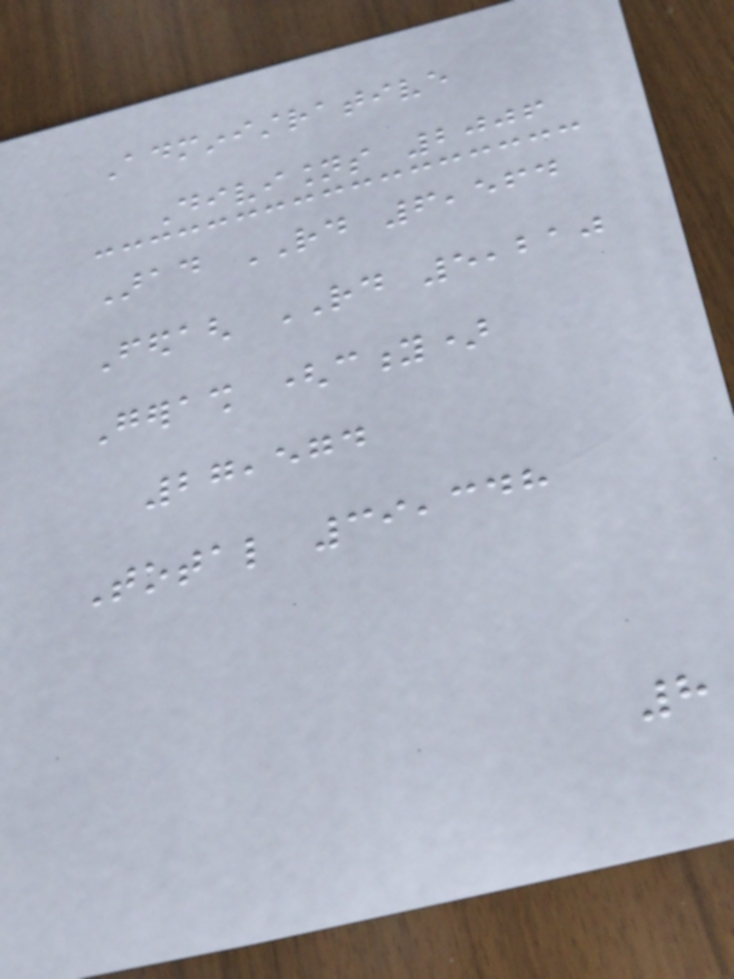Administrative
Divisions 2006
Arad RD 6,564
Fedagh RD 5,210
Gerash (city)
27,574
Total 39,348
8
